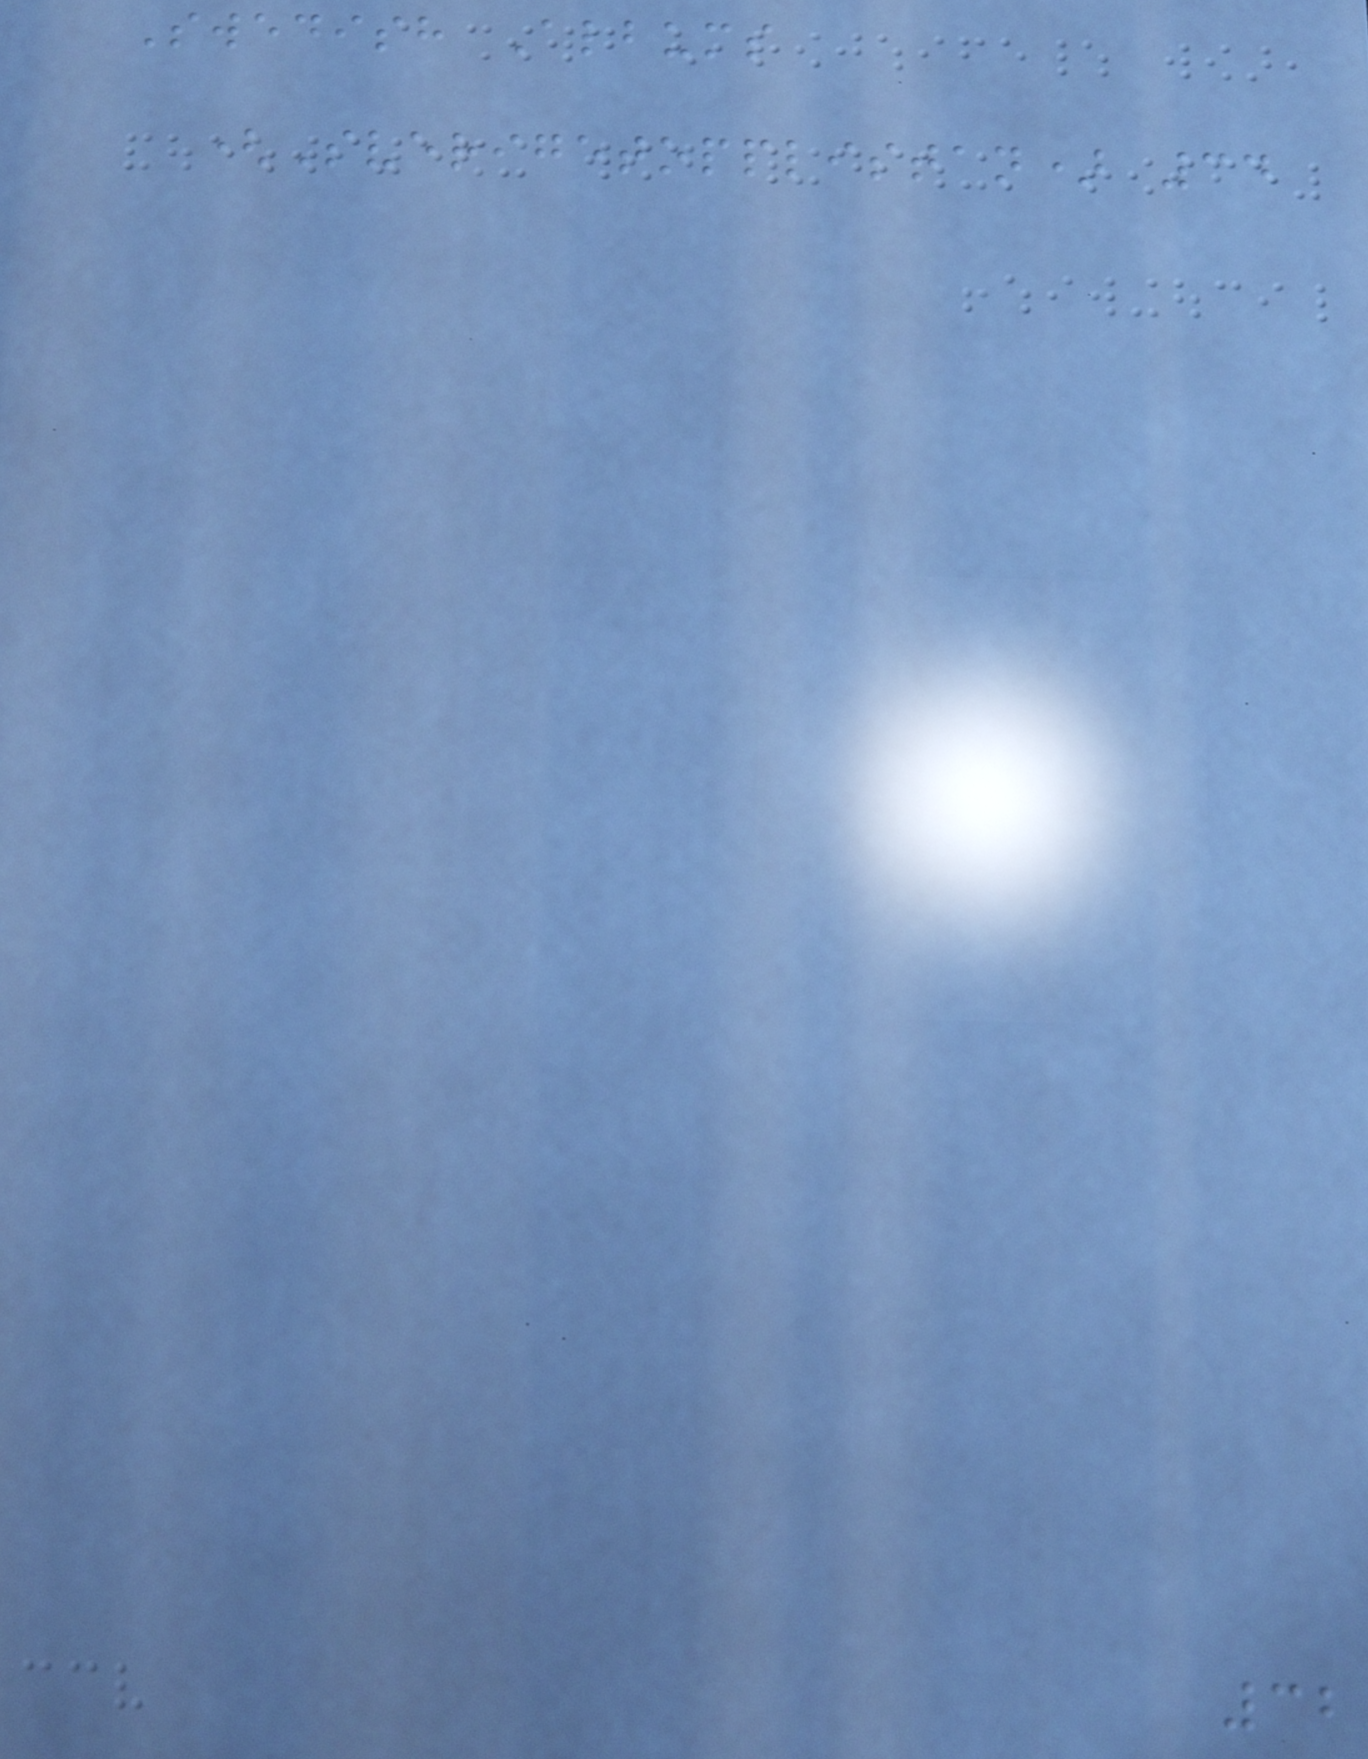Swedish Albums
(Sverigetopplistan) 34
32
